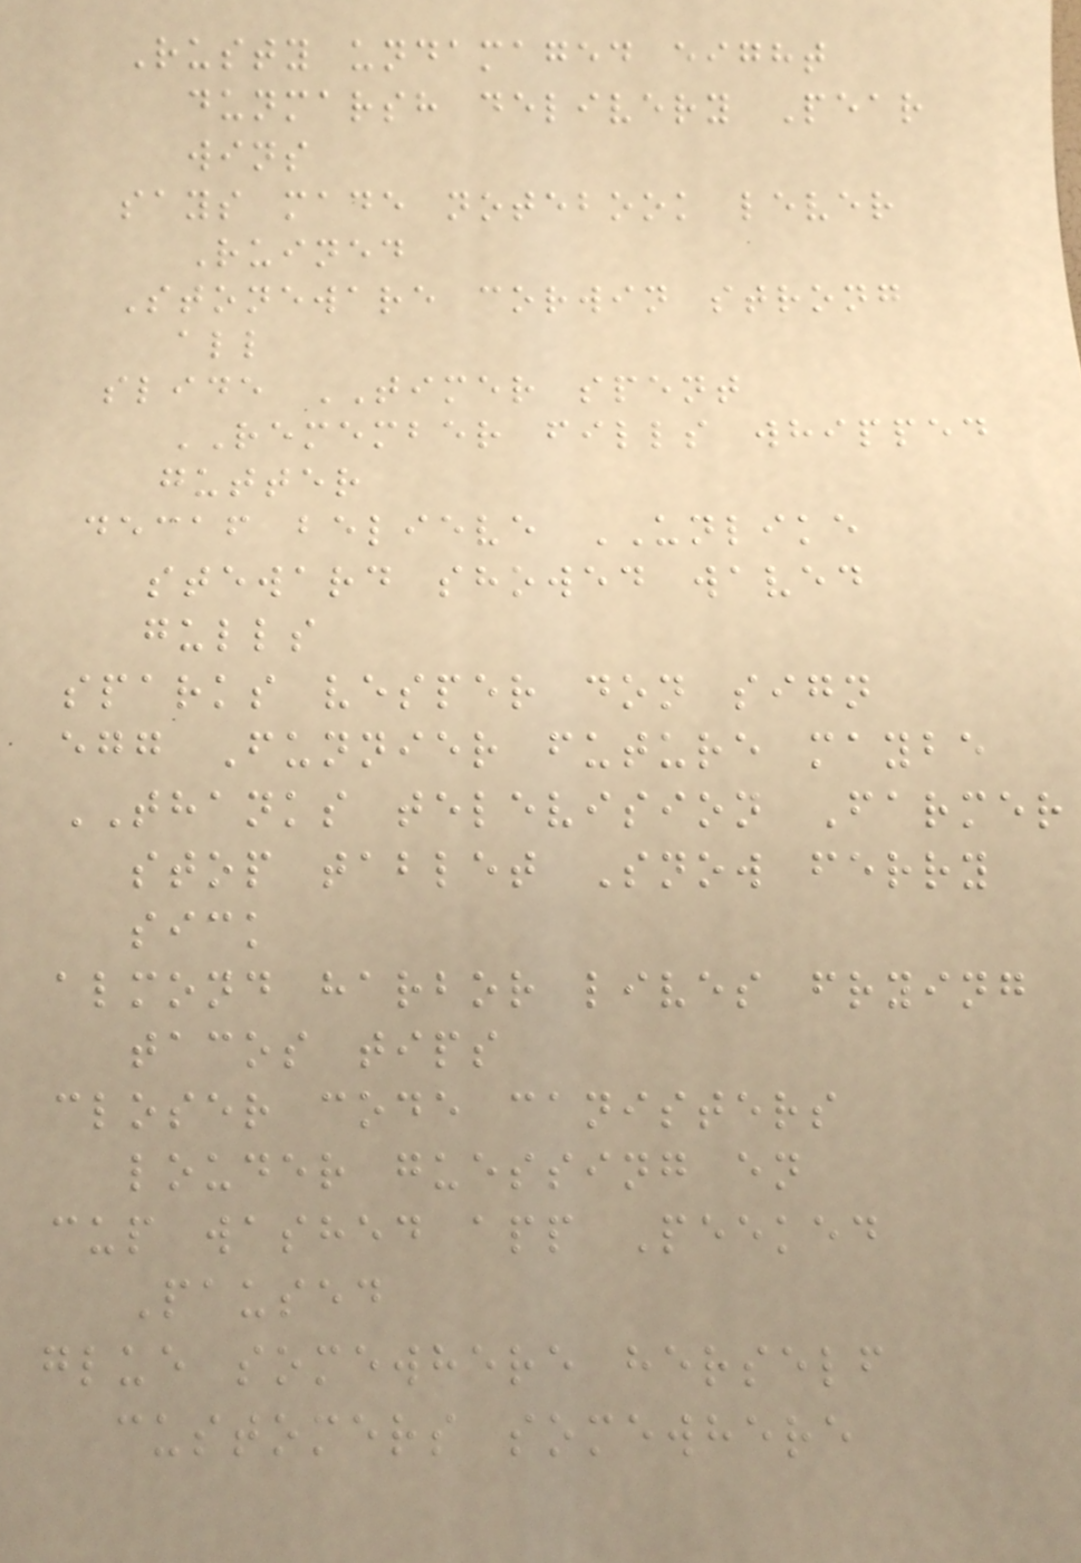Rusty undamaged eight
dunmarsh delivery Pear
wins
says made notebook lever
Ruined
Stoneware corwin strong
all
slide TIMER spent
REMEMBER fills whipped
gutter
decaf believe UNLIKE
steward showed waved
gulls
sparks vesper don sign
egg Funnier future maybe
THANKS television Farmer
stop tablet Snow ferry
sick
almond harbor lives frying
tacos tips
closer code canisters
louder guessing en
cup washed app Peeked
Paused
glue somewhere herself
customers somewhere
